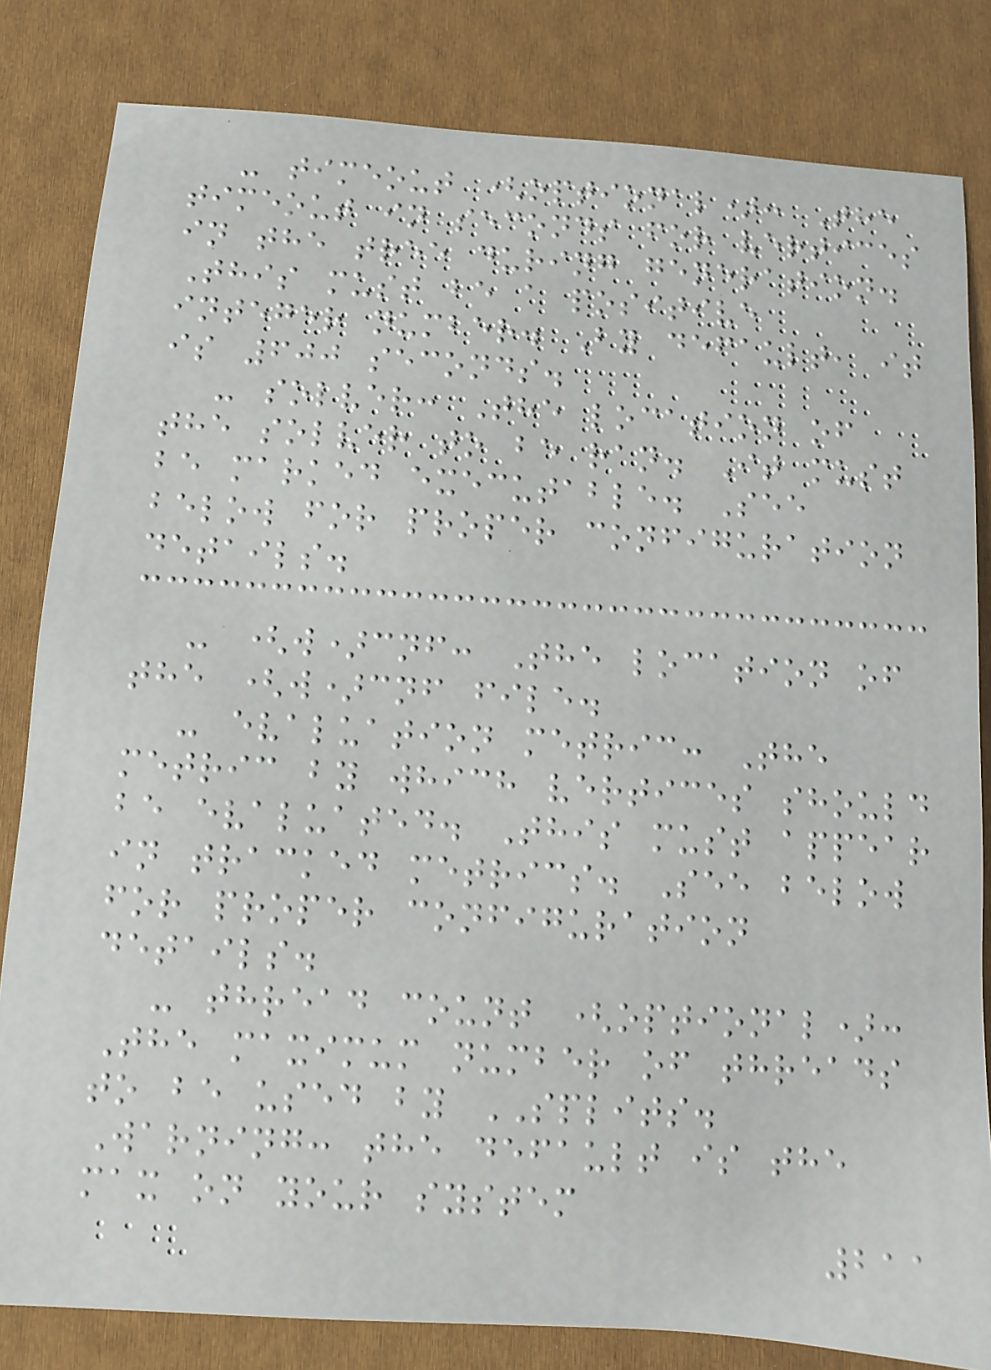- timeout (optional): The
timeout in seconds for vertices
in the tree during generation.
This must be a positive
integer number. By default, it
is 600 seconds.
- solver: The location of
the solver to be ran. It must
be marked executable. See
below for proper configuration
details.
- (w)cnf: The location of
the (w)cnf file.
- evaluation metric: The
metric by which vertices should
be evaluated. This must appear
in tracked metrics. See below
for proper configuration
details.
- thread count (optional):
The maximum number of threads
to be used by SPLITS.
Warning: the default is the
max on your system
211
